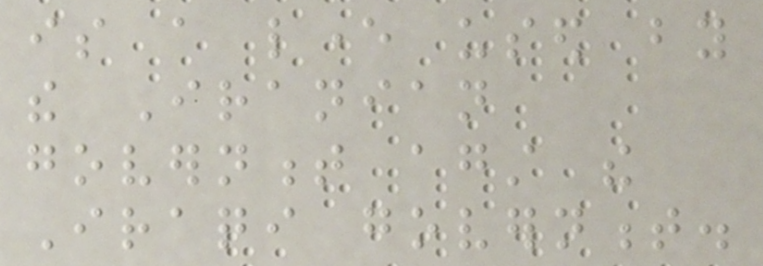is a lever used by
the Iranian
government against the
Iraqi government.
